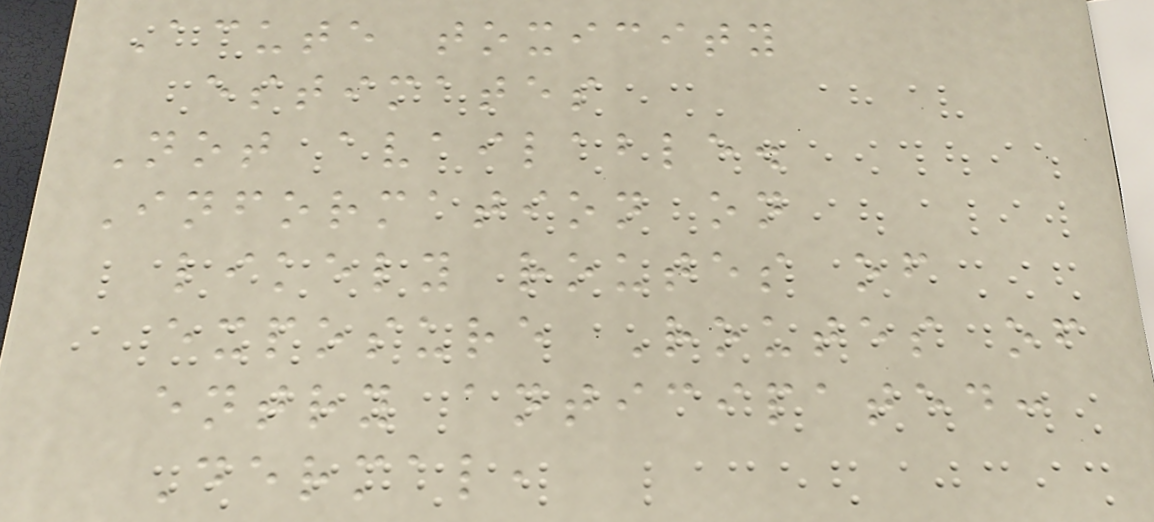Acute toxicity
estimates
Not available.
Information on
likely routes of
exposure Routes of
entry anticipated:
Dermal,
